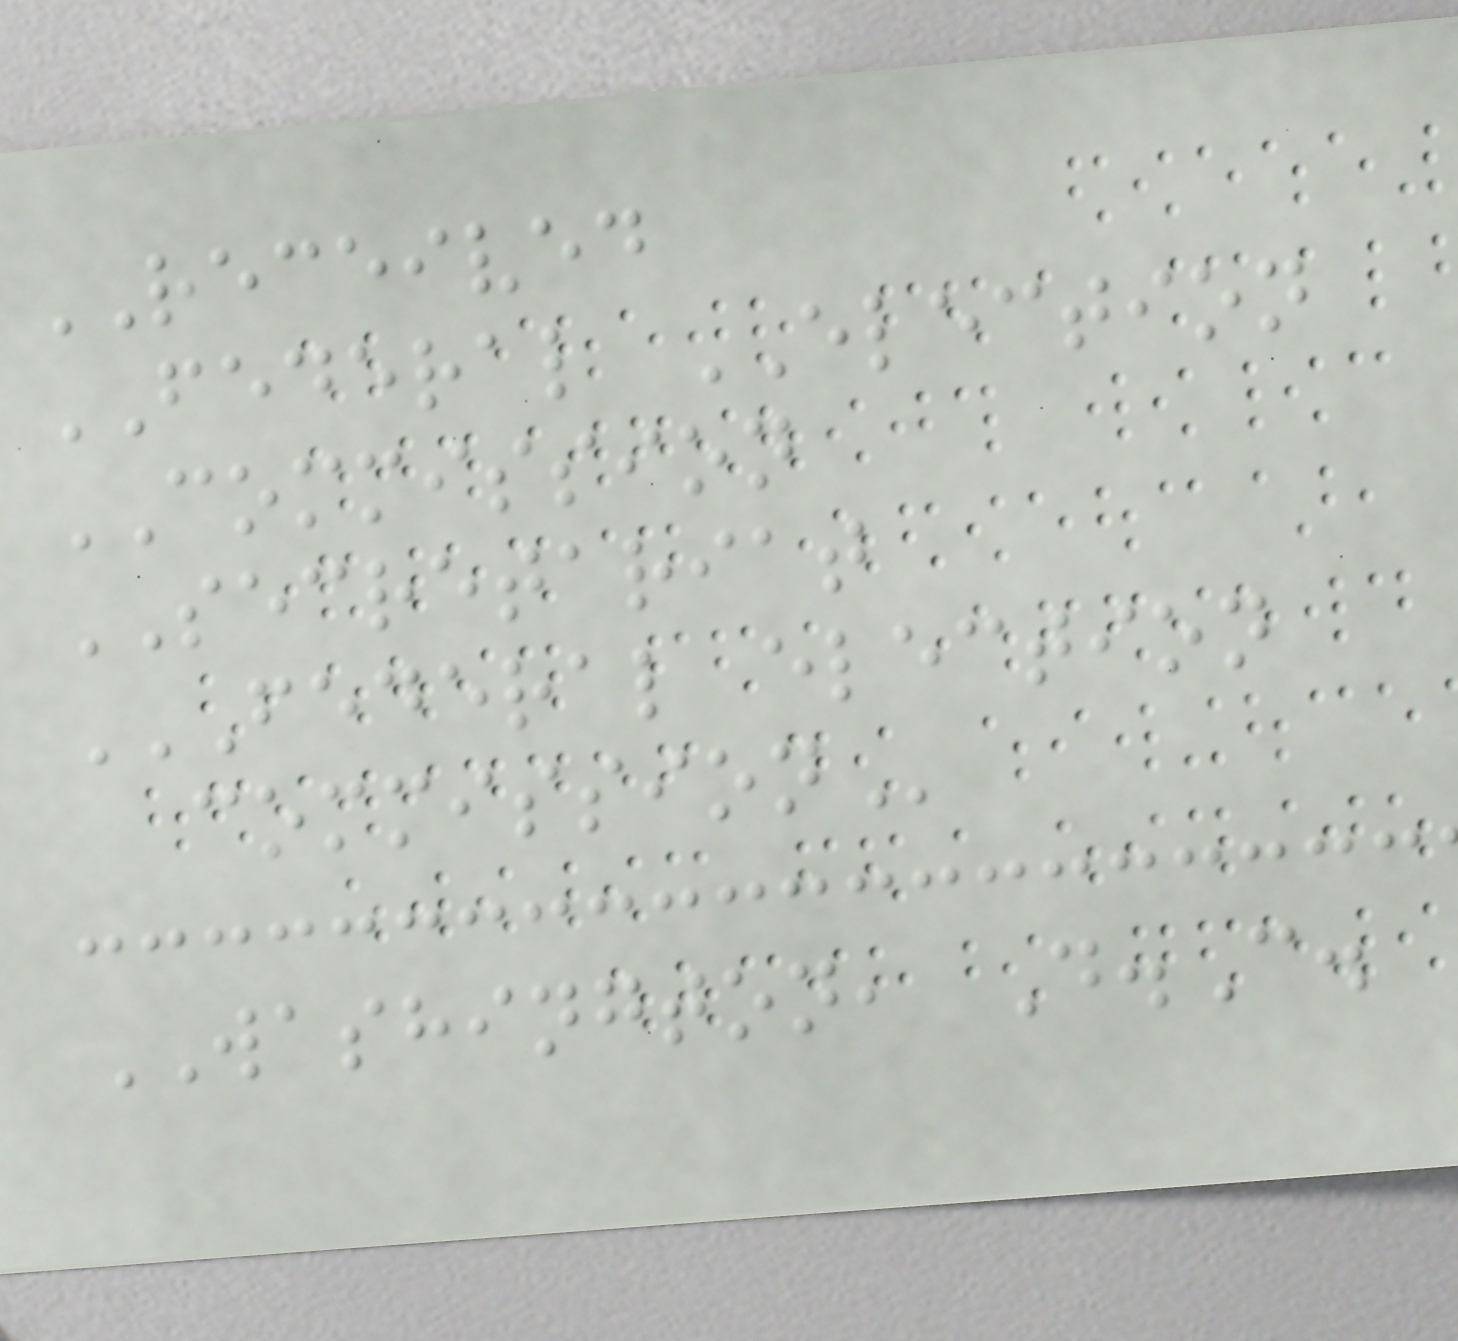RECEIVED
FEDERAL ELECTION
COMMISSION
SECRETARIAT
FEDERAL ELECTION
COMMISSION
WASHINGTON, D.C.
